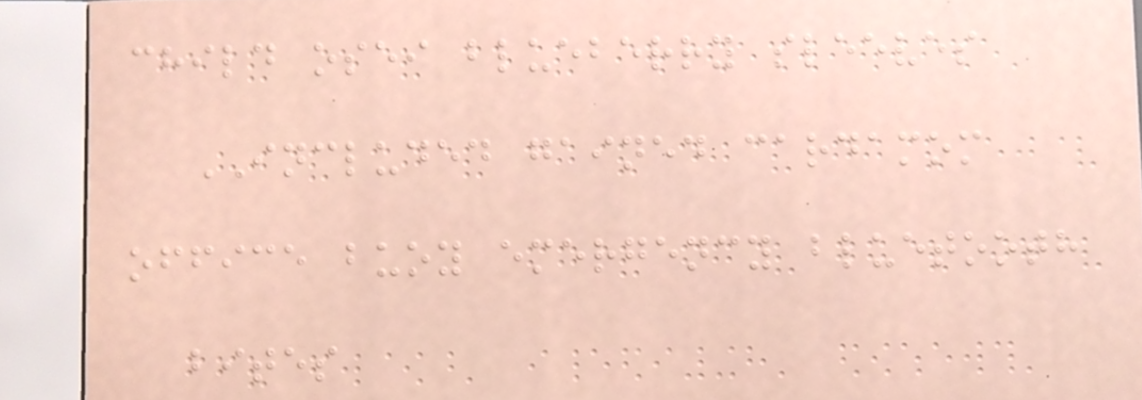child osei blueberry sleeves
INCLUDED gained cardamom
office buoy emergency bluetooth
bites
